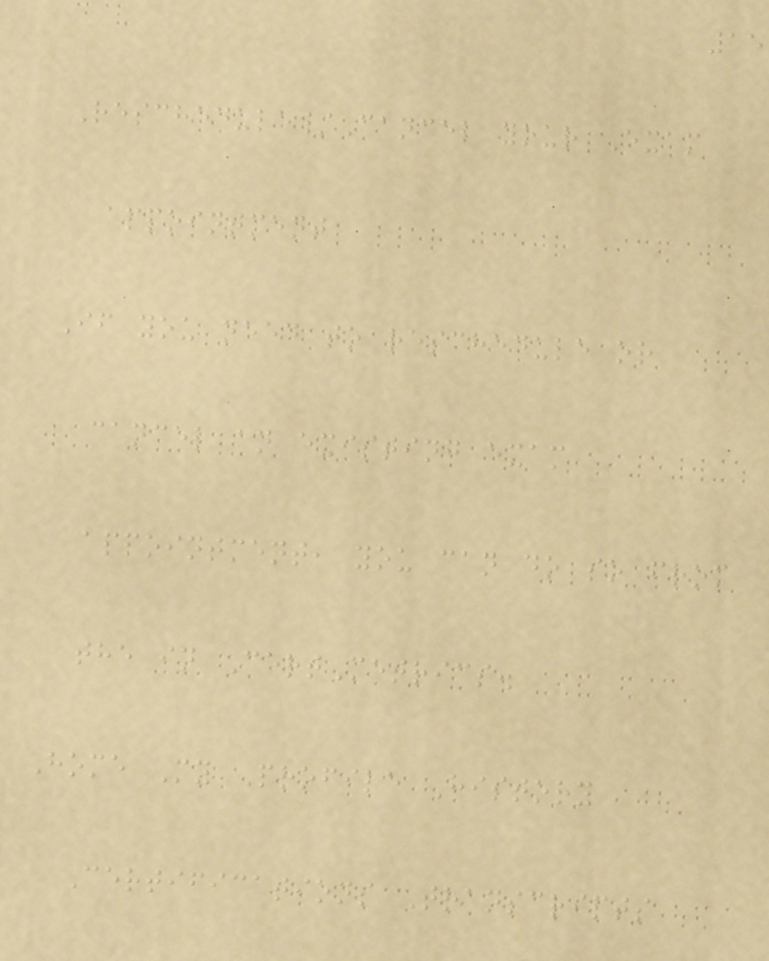15
Reschedule/Cancel your Exam
appointment
If you need to reschedule or
cancel an existing exam
appointment, you can do so from
the in CertMetrics.
Home My Profile History
Certifications Transcripts
